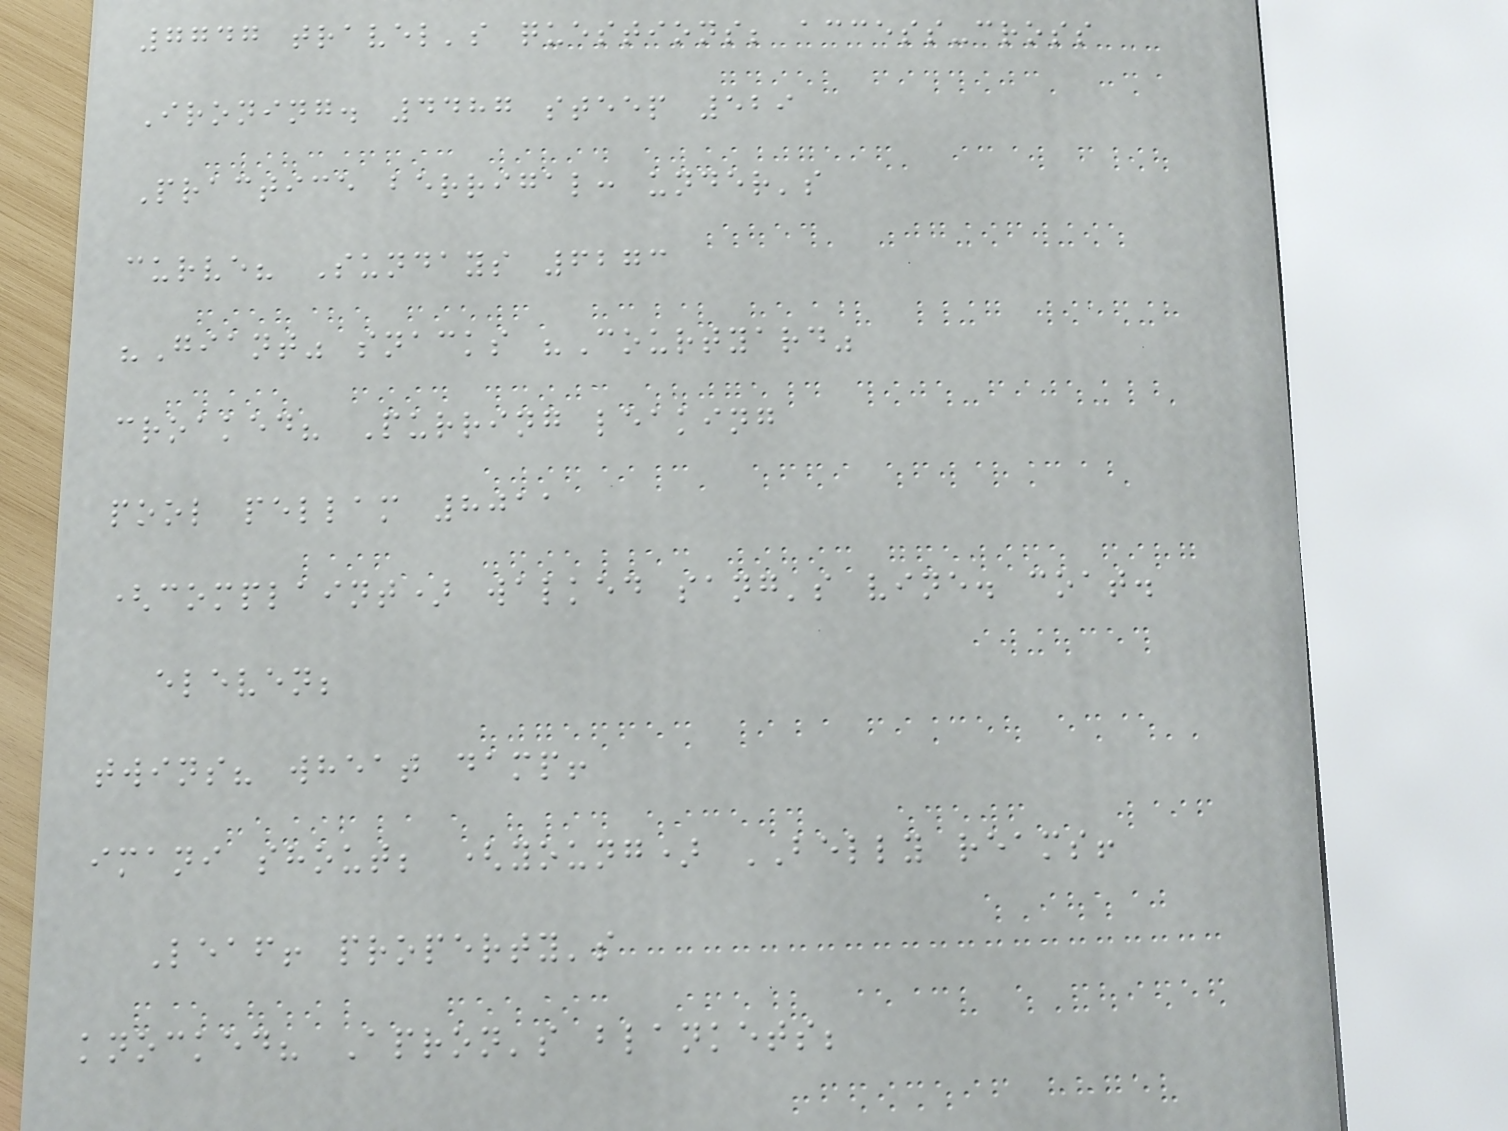7747 travel's questions; access-cross
Ironing. 4487 steep 529
Practice berrigal: under's
curve? Sundays 6273
"Giant" snacks "Courtyard"
croaked? Purring leaking
pool pellam 8011
(complaint) walked sang's vine. coat.
eleven;
twins? wheat damp!
imani shout; (young) BELLY reams!
Leaf! property's
knocked? Apron's blankets;
